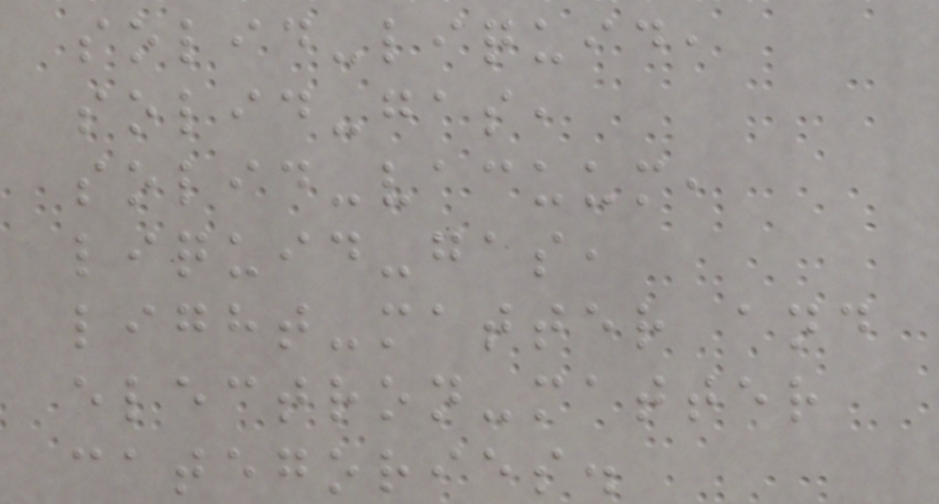solid-liquid,
solid-gas,
solid-vacuum,
liquid-gas,
light-matter and
electron-matter
categories.
